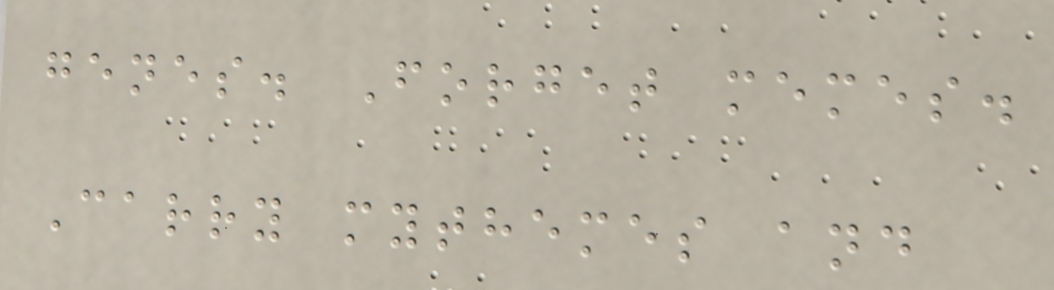genes. Forget memes.
Carry mythemes and
